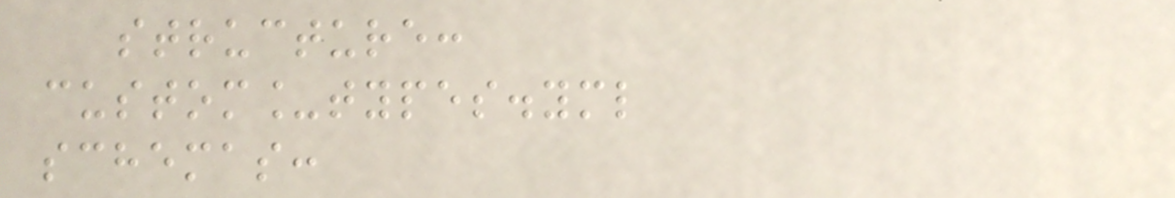structure:
custom_types.yml
schemas:
